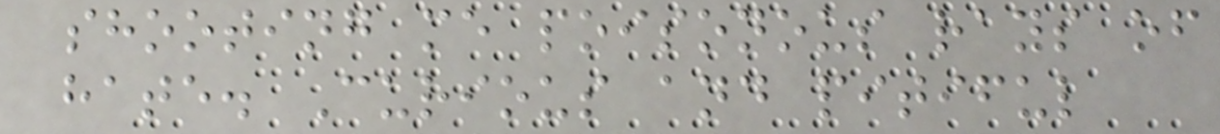shooting me poisonous rays of
hate. Curious and pitiful
